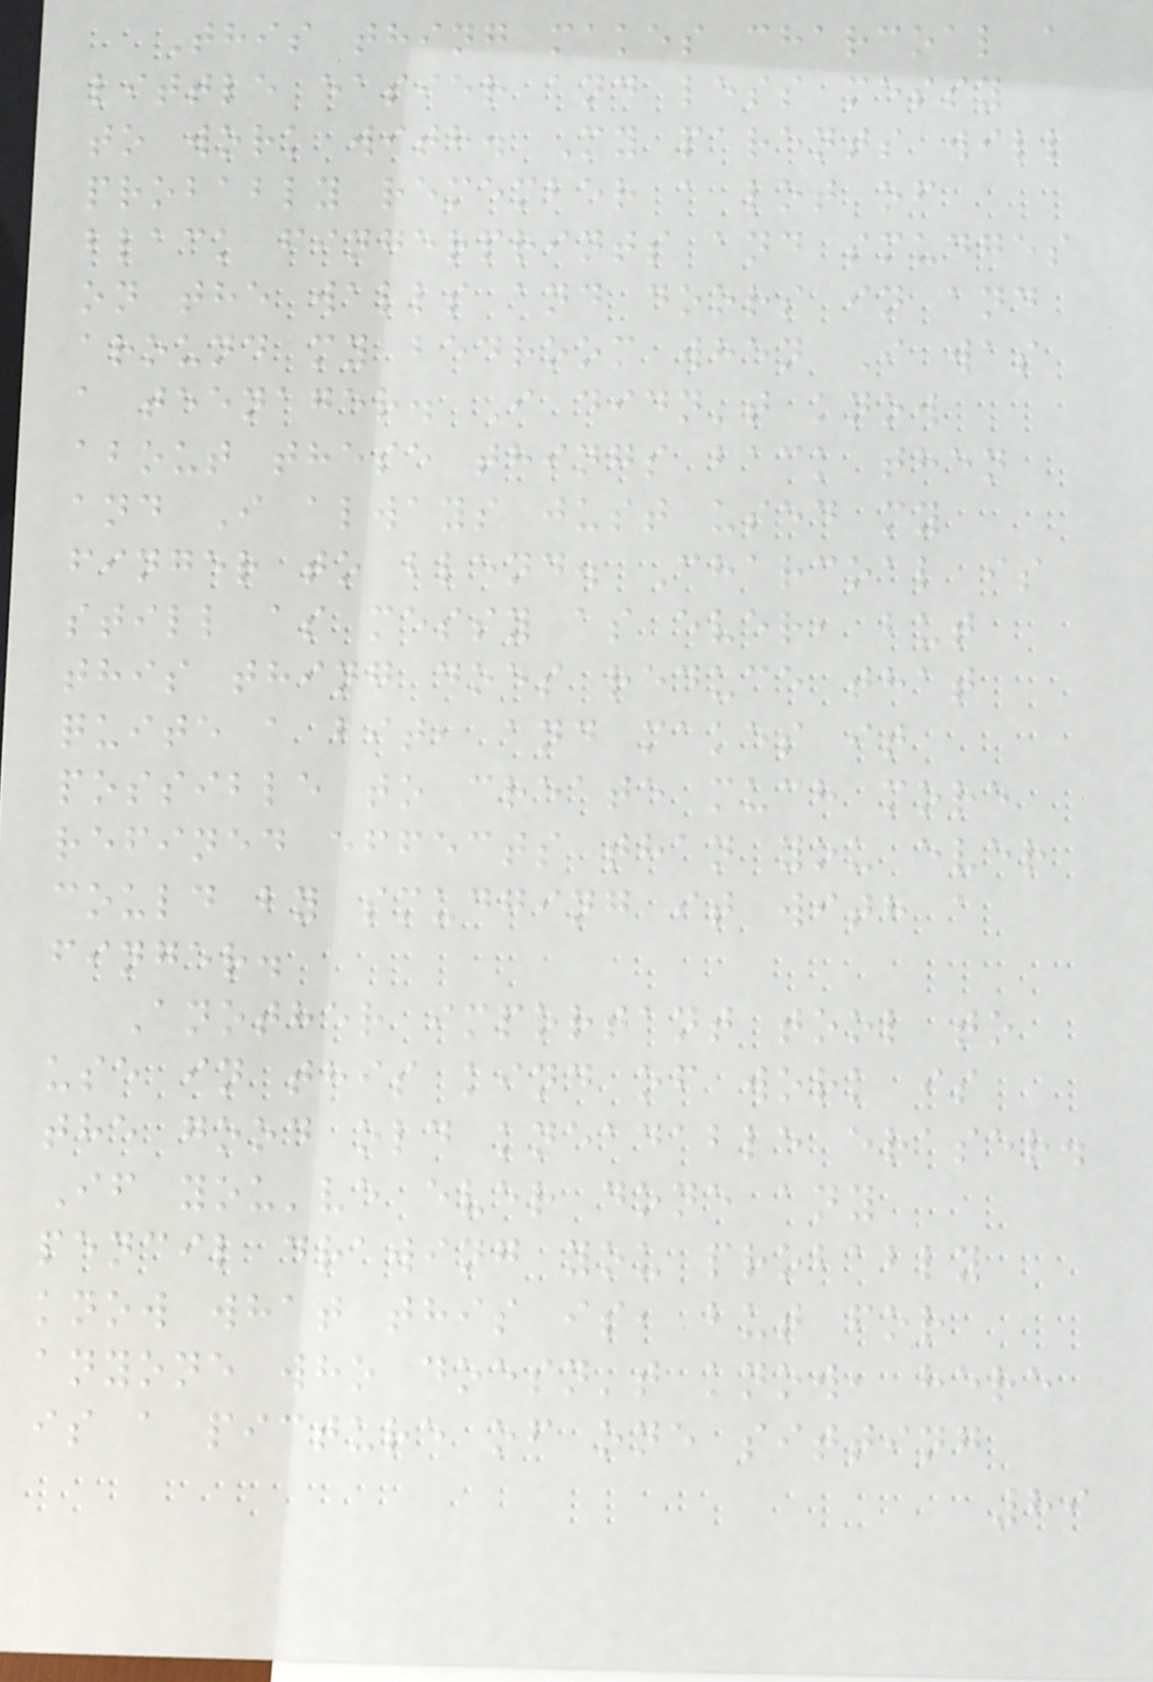This thing makes charcoal a
little easier and less messy
to work with. My parents will
probably remember a lot of
black fingerprints and smudges
on the walls and doors in and
around my bedroom when I was
a teenager. I didn't know
about these things back then
and I always just used my
finger to blend. Charcoal is
still as messy as ever, but
this thing does reduce that
quite a bit, and makes it
possible to create much more
refined effects than you ever
could by smudging it with a
finger.
Another important tool to
use in this kind of work is
the good old kneadable eraser.
If you've ever done any
pencil drawing you probably
know what this is, but for
anyone who doesn't know, here
is a picture of one sitting
89
